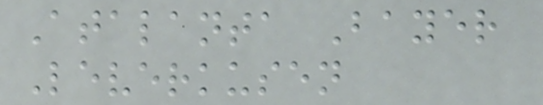Atalanta Bayer
Leverkusen
